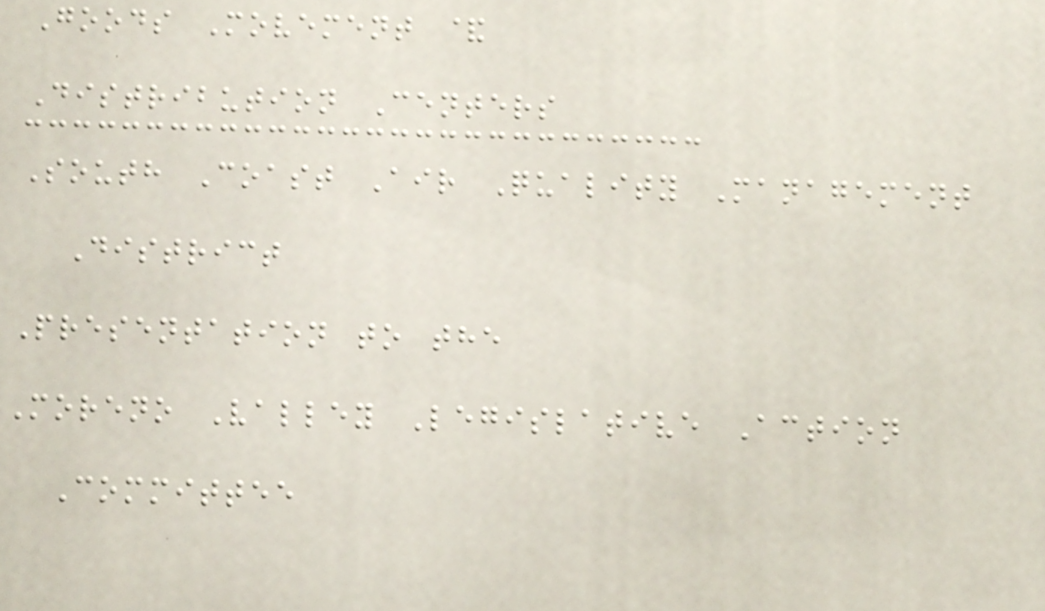Goods Movement &
Distribution Centers
South Coast Air Quality Management
District
Presentation to the
Moreno Valley Legislative Action
Committee
